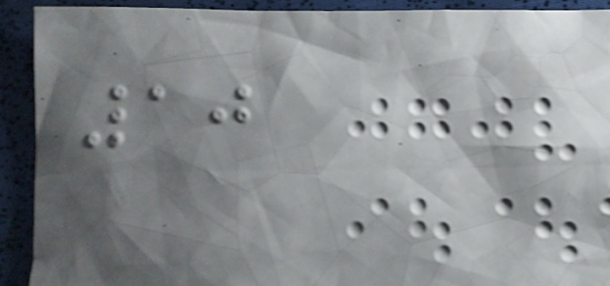10
